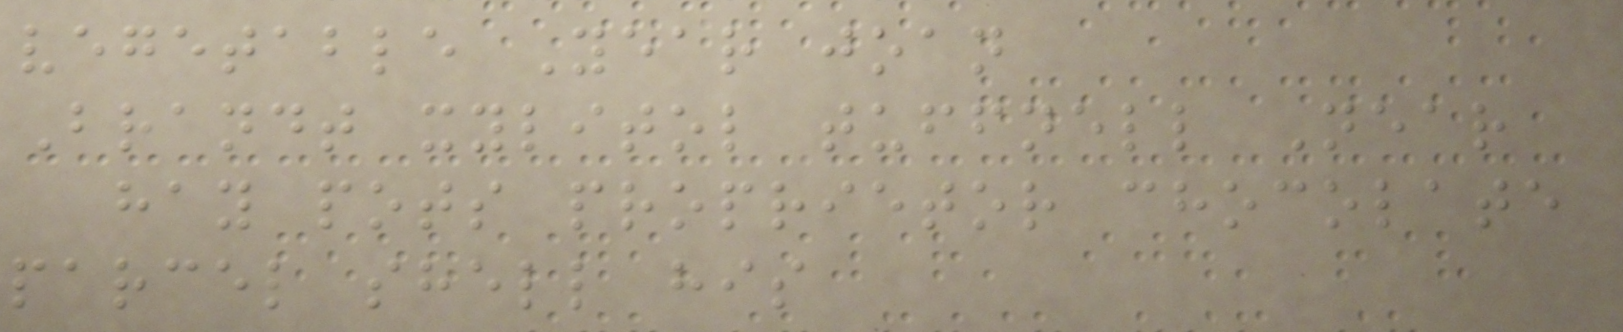vegetable Year joan
Brandt xylitol tuffnell Near
hay pots proprietor chocolate
parcel shell his
